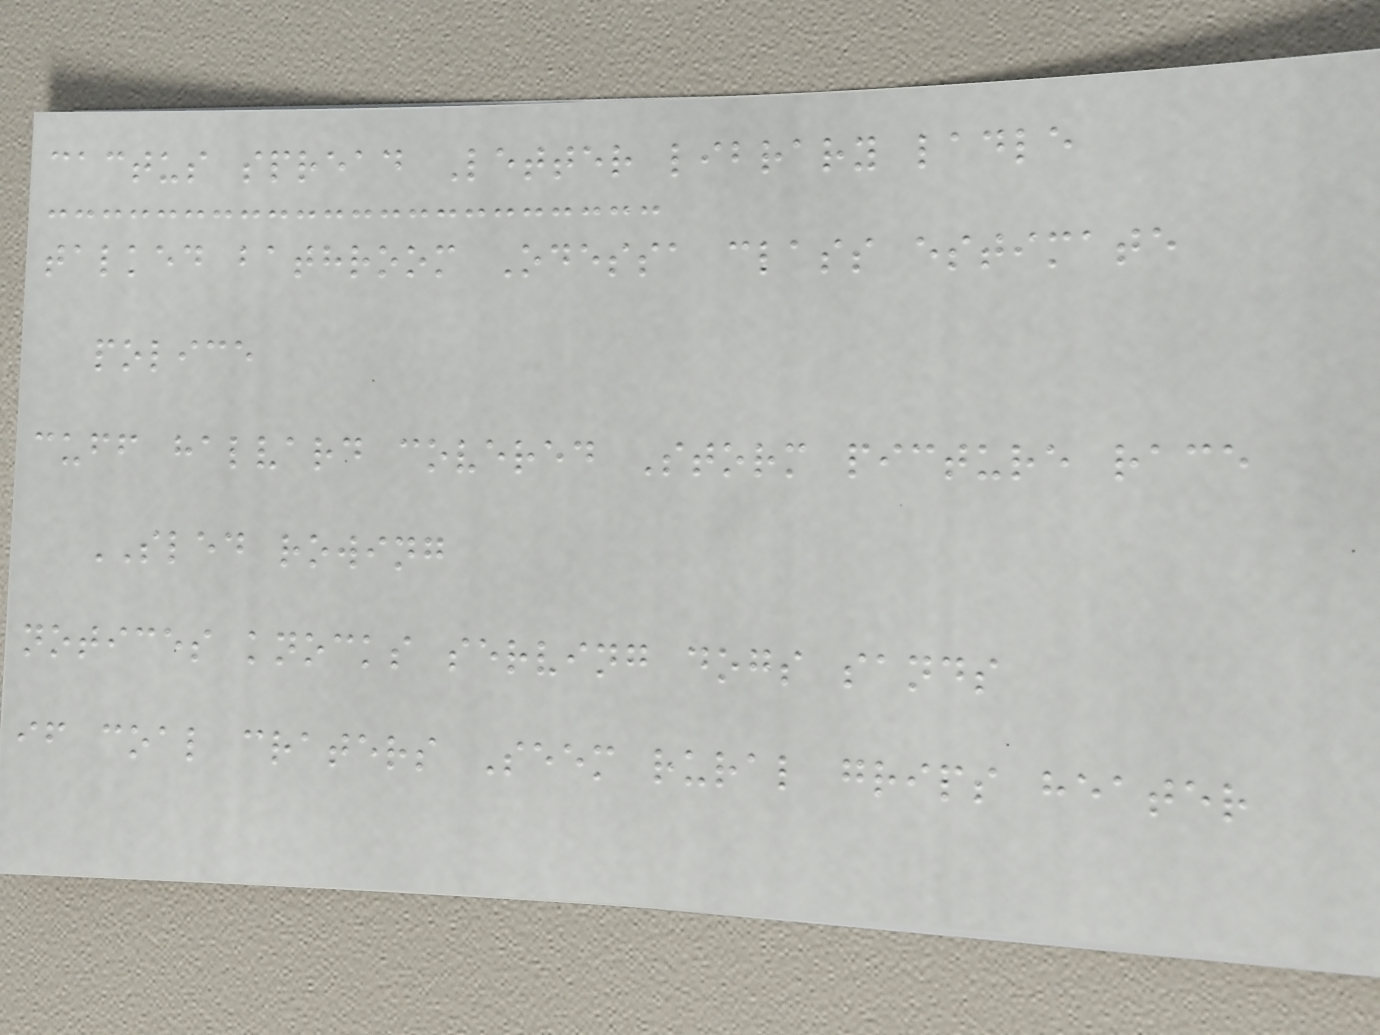cactus spread Letter library ladle
talked bathroom Odessa class estimate
police
cuff halvard covered Storm picture race
SLED rowing
notices knocks serving dogs sands
if coal craters Seem rural grips heater
